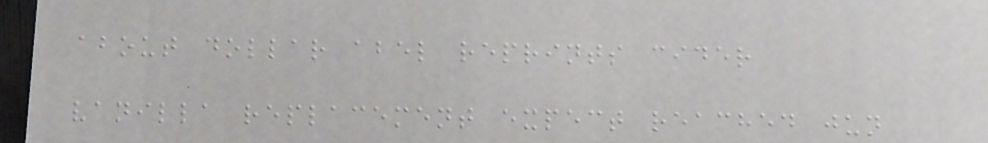about dollar abel reprints cider
vanilla replacement expect reached jun
